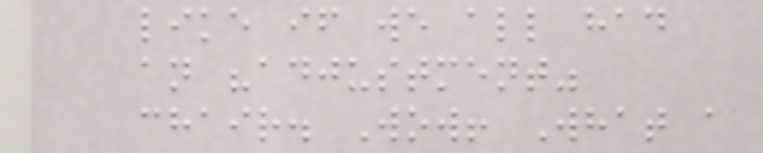like if we all had
an "adjustment"
chair. Wow! What a
